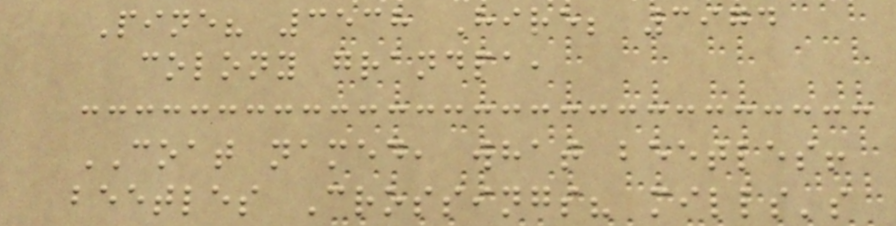Pine? 3538 Hire; 3974
colony grandpa,
COAT named, what beetles!
beetles Crossings? mills's
